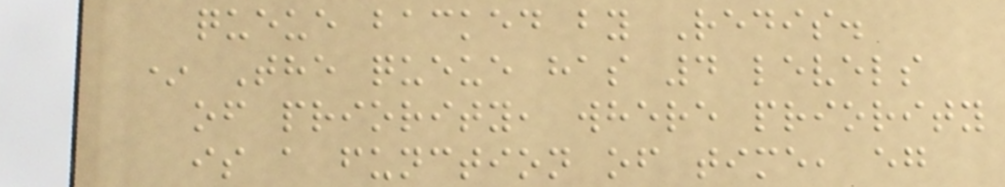queue backed by Redis.
* The queue has 4 levels
of priority, where priority
is a function of time, eg
